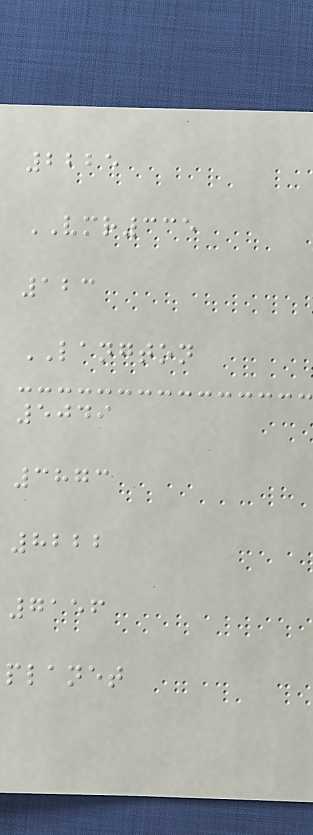2225
VMR335
123
LANGTON
5049
3873
8222
7156
planet
